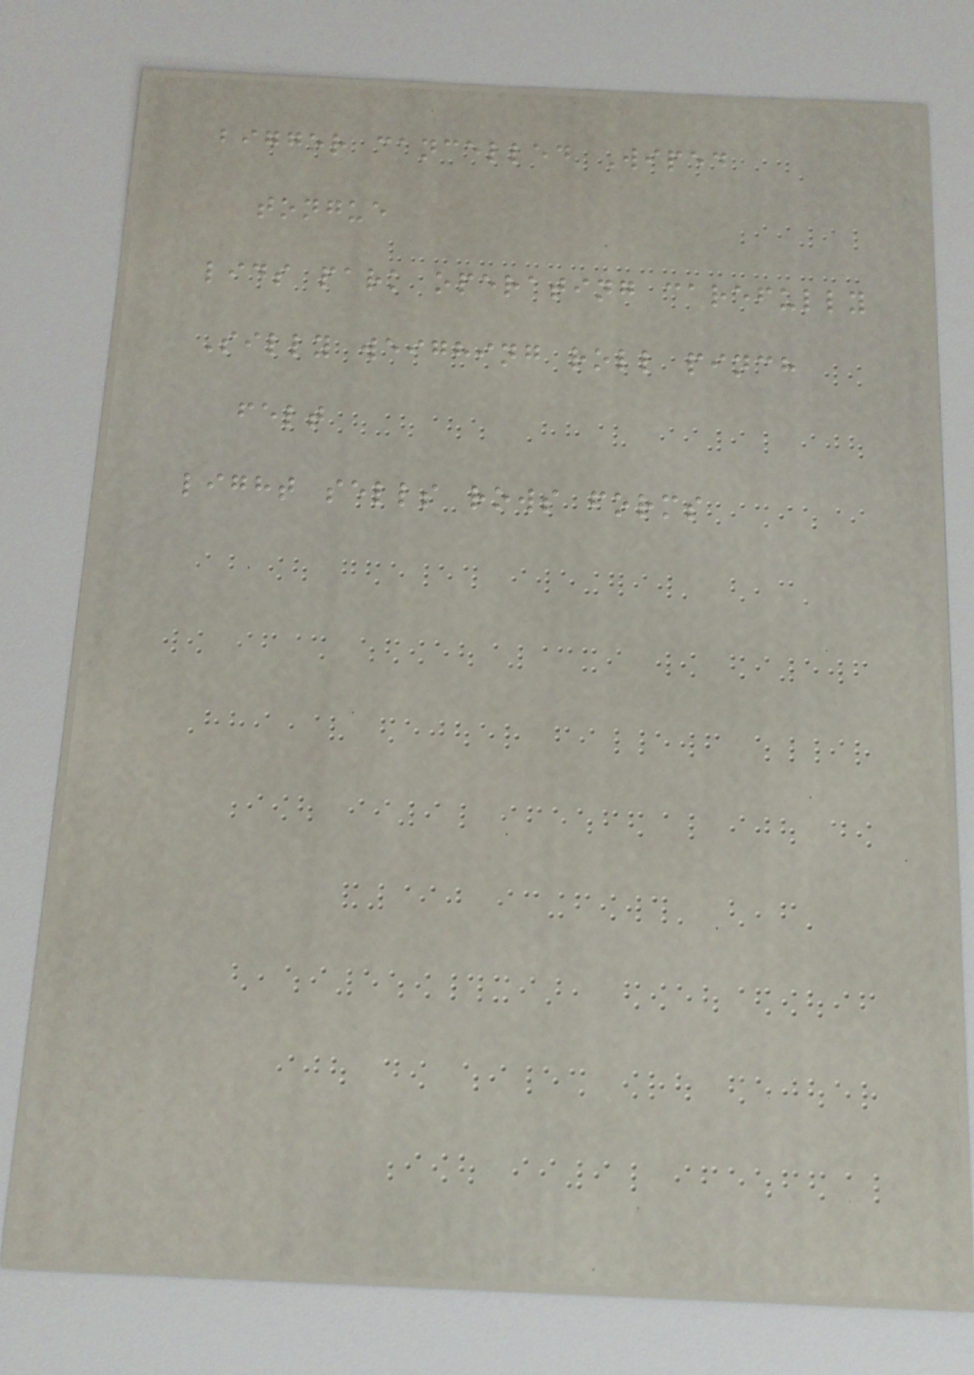bigger cancelled Wiped
tongue
lids park operating carefully
Silly weighing roll pinch
felt
light sells rows forms
